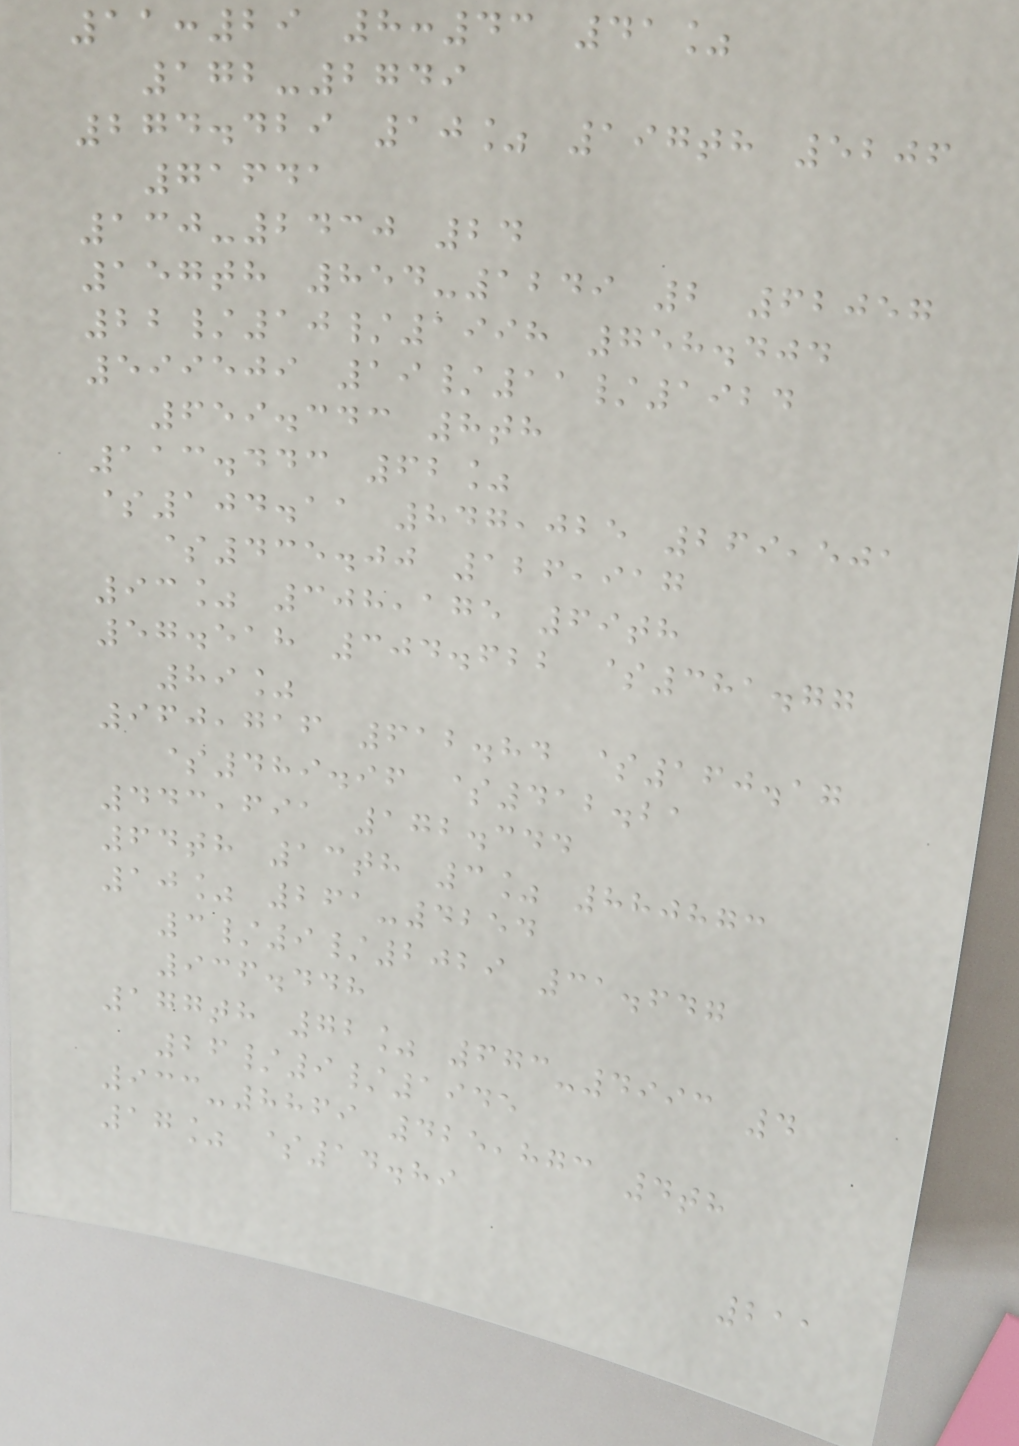11:29 8:43 41%
172-2749
274.429 10% 197th 5206
71641
130-2430 24
157th 854-1249 2 62057
22/10/1998 758.404
599509 19/11/1924
659.343 8th
113.443 62%
$104.11 847,025 269,501
$435.00 126,917
93% 308,175 69th
57.518 304.622 $381.77
89%
960,716 612.84 $160.17
$489.96 $412.21
443,691 172.344
64th 13th 3% 880873
10% 261-4254
3/9/2029 31.647
936.448
177th 72% 673-4993 4
26/9/1945
933-8869 425,873 4th
17% $14.89
211
